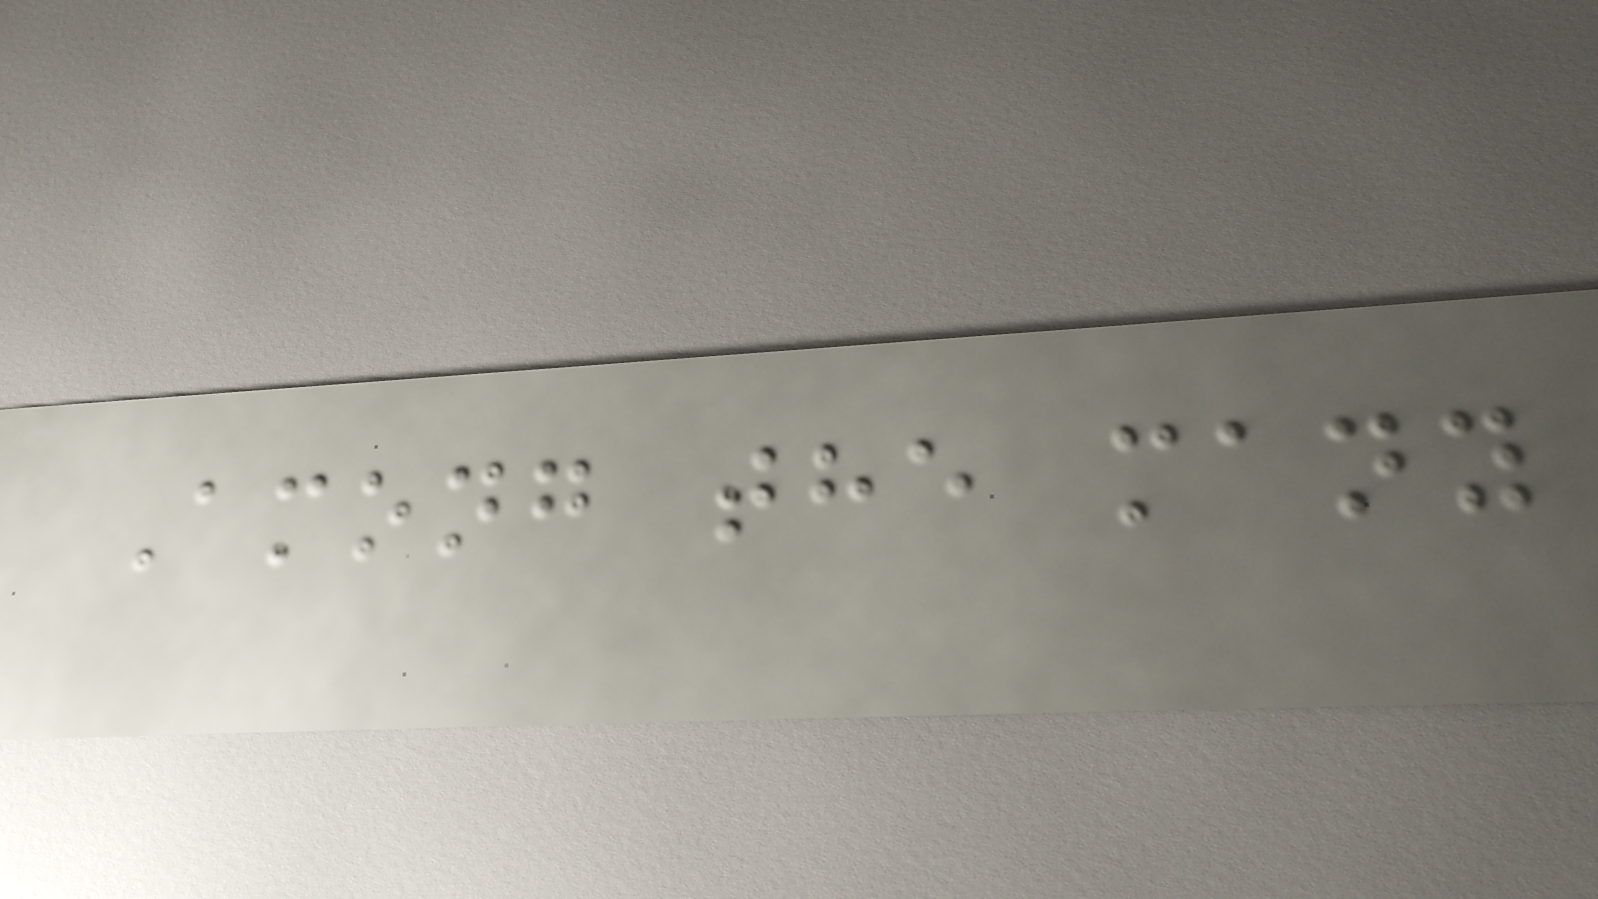Among the many
